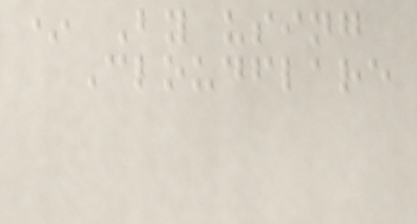* By using
Cloudflare
